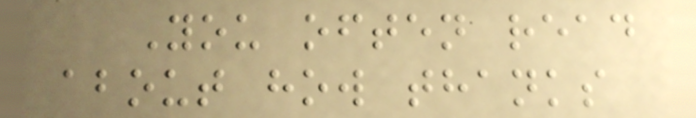You often read
about how thanks
